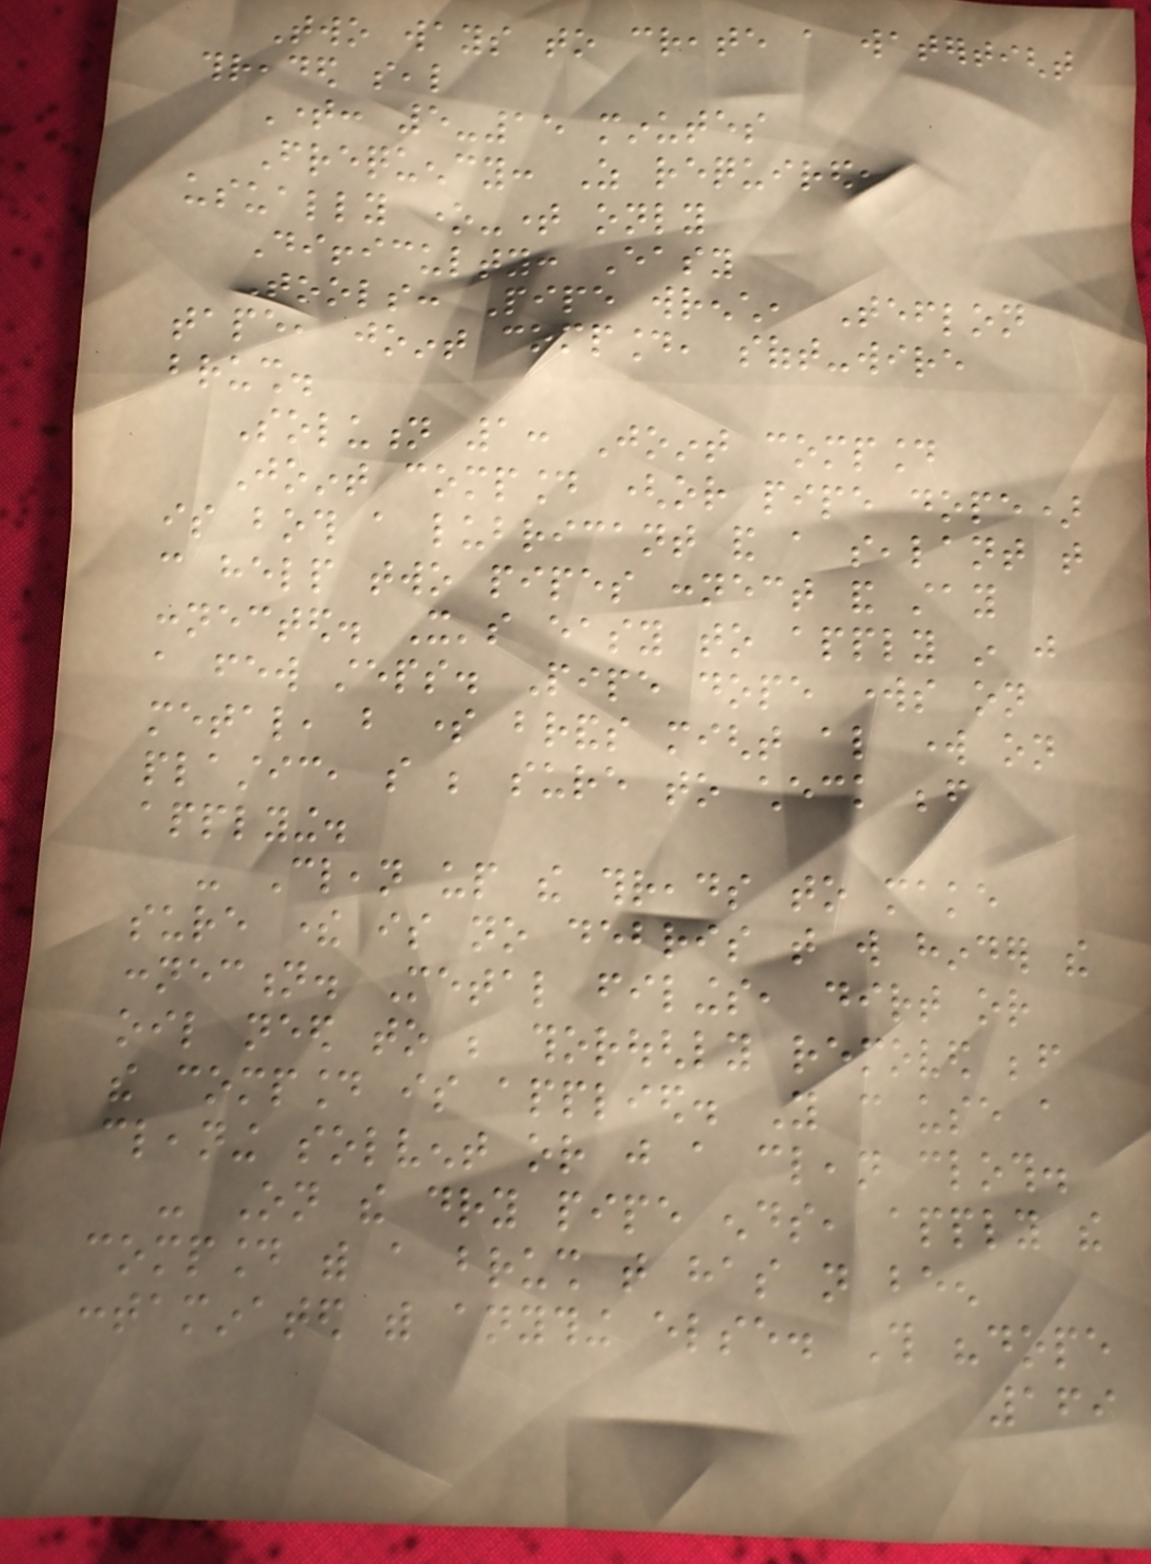Two ways to create a watertight
threaded seal
Time: 5-15 minutes
Frequency: As required,
usually one-time only
Difficulty: Easy
Tools: Pipe wrench, Teflon
tape, joint compound, soft-wire
brush.
Solution 1: Joint compound
Joint compound (or pipe dope)
is both a lubricant and a sealant that
can help two pipes connect and stay
connected. It's easy to apply in just
a few steps. Pipe dope works on
metal, but some brands might also work on
plastic, so be sure to check before
applying.
- Clean up the threads to make
sure there is no debris that will hinder the
connection. Metal filings, dirt or
oil need to be thoroughly removed before
the compound is applied. You can use a
cleaning solvent or just a clean cloth.
- On the dry pipe ends, apply the
compound with a brush that has not been
contaminated with anything else. This "dope
169
